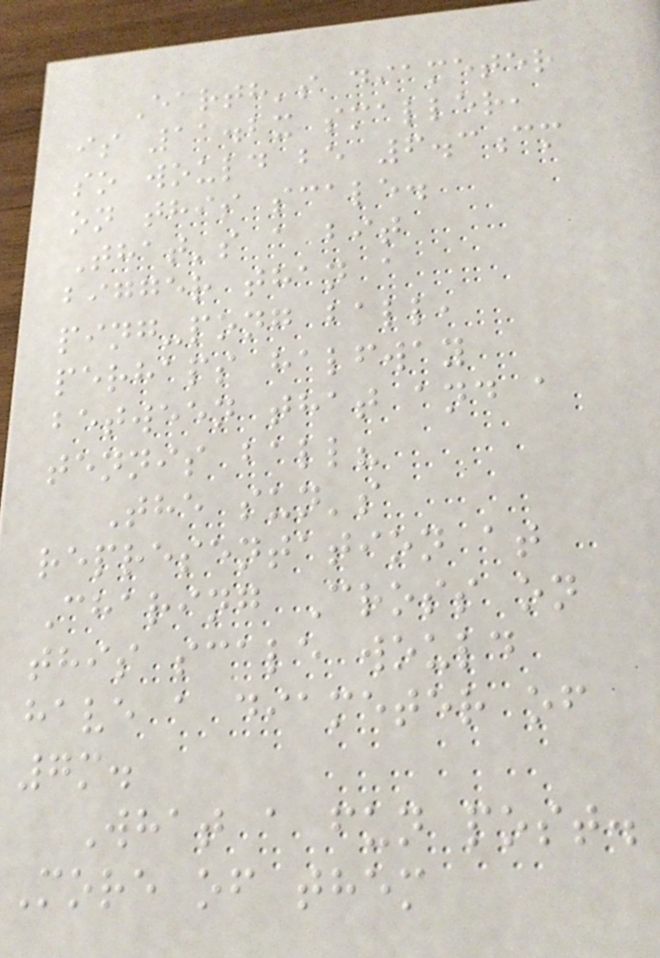Earth's diameter
is 11.2x smaller,
so would be 6.3cm
on this scale.
That's a bit
bigger than a
ping-pong ball,
perhaps halfway
between that and a
tennis ball?
The sun's
representation at
Charing Cross on
this scale would
have a diameter of
7m.
What a fun post.
More of them
